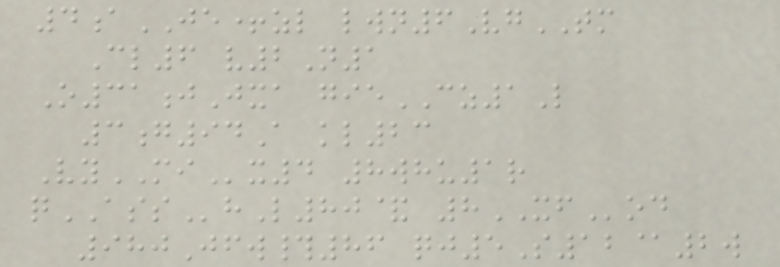4aJE+zl lwn6VgTM
Cl6 v2N1
O31jJxa gieCZ1L
3g94A kl23
VyMIx4 8whu1r
qASShL80& 8XFod
980Jfw#86 qj5S12@2w
